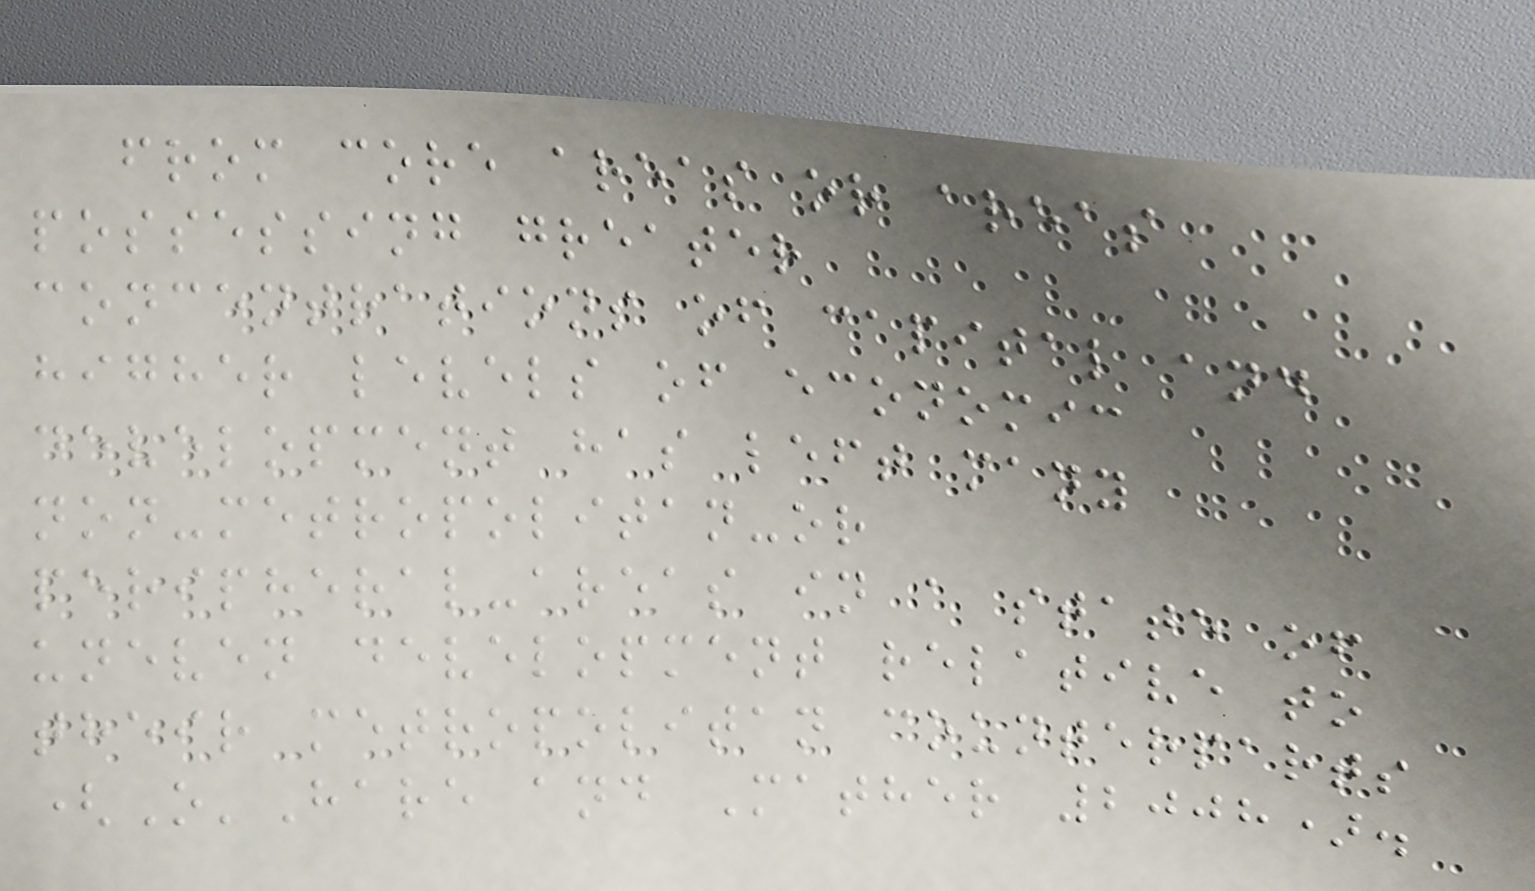from core areas or areas
possessing greater
concentrations of capital and
higher levels of economic
development has left many
non-metropolitan-or
peripheral-areas in a state of
uneven development relative to
their metropolitan counterparts
(O'Hare and Mather 2008).
